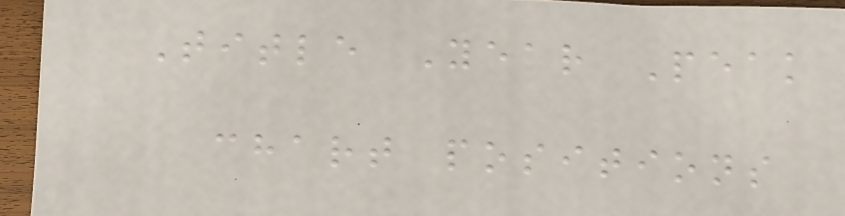Title Year Peak
chart positions
